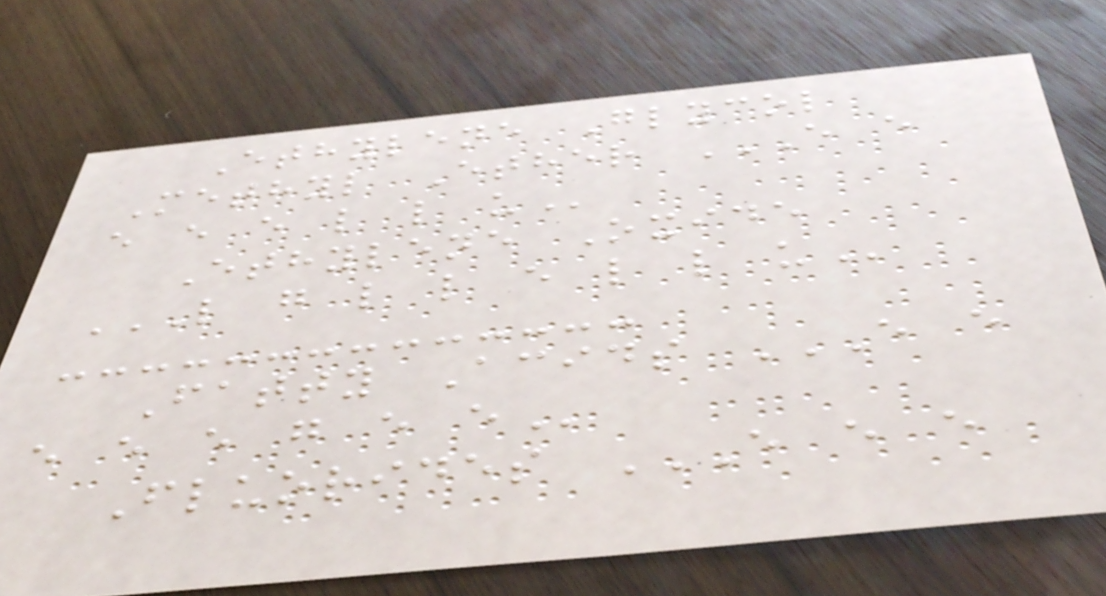Ethylene Glycol
Methyl Ether E E
E E E L L U
Ethylene Oxide
L G L L E L L U
Fatty Acids E E
E E E G E E
Fluorides E E E
